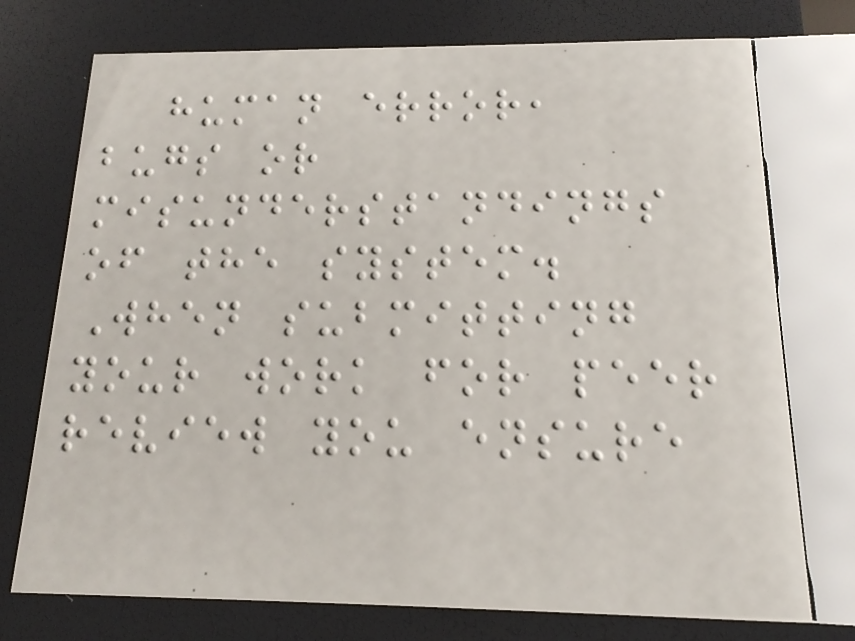human error,
bugs or
misunderstandings
of the system.
When submitting
your work for peer
review you ensure
